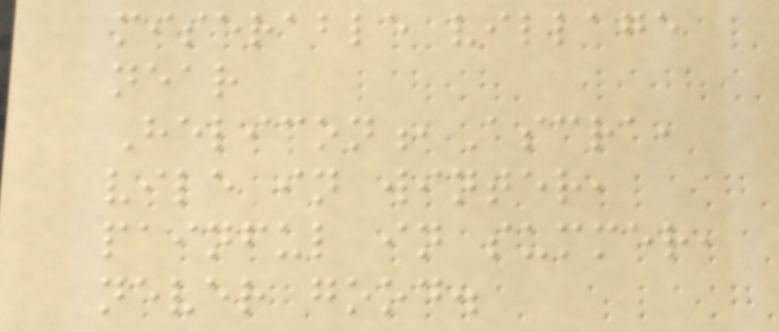miserable village
near
Helicon,Ascra,
vile in winter,
painful in summer,
never good.
